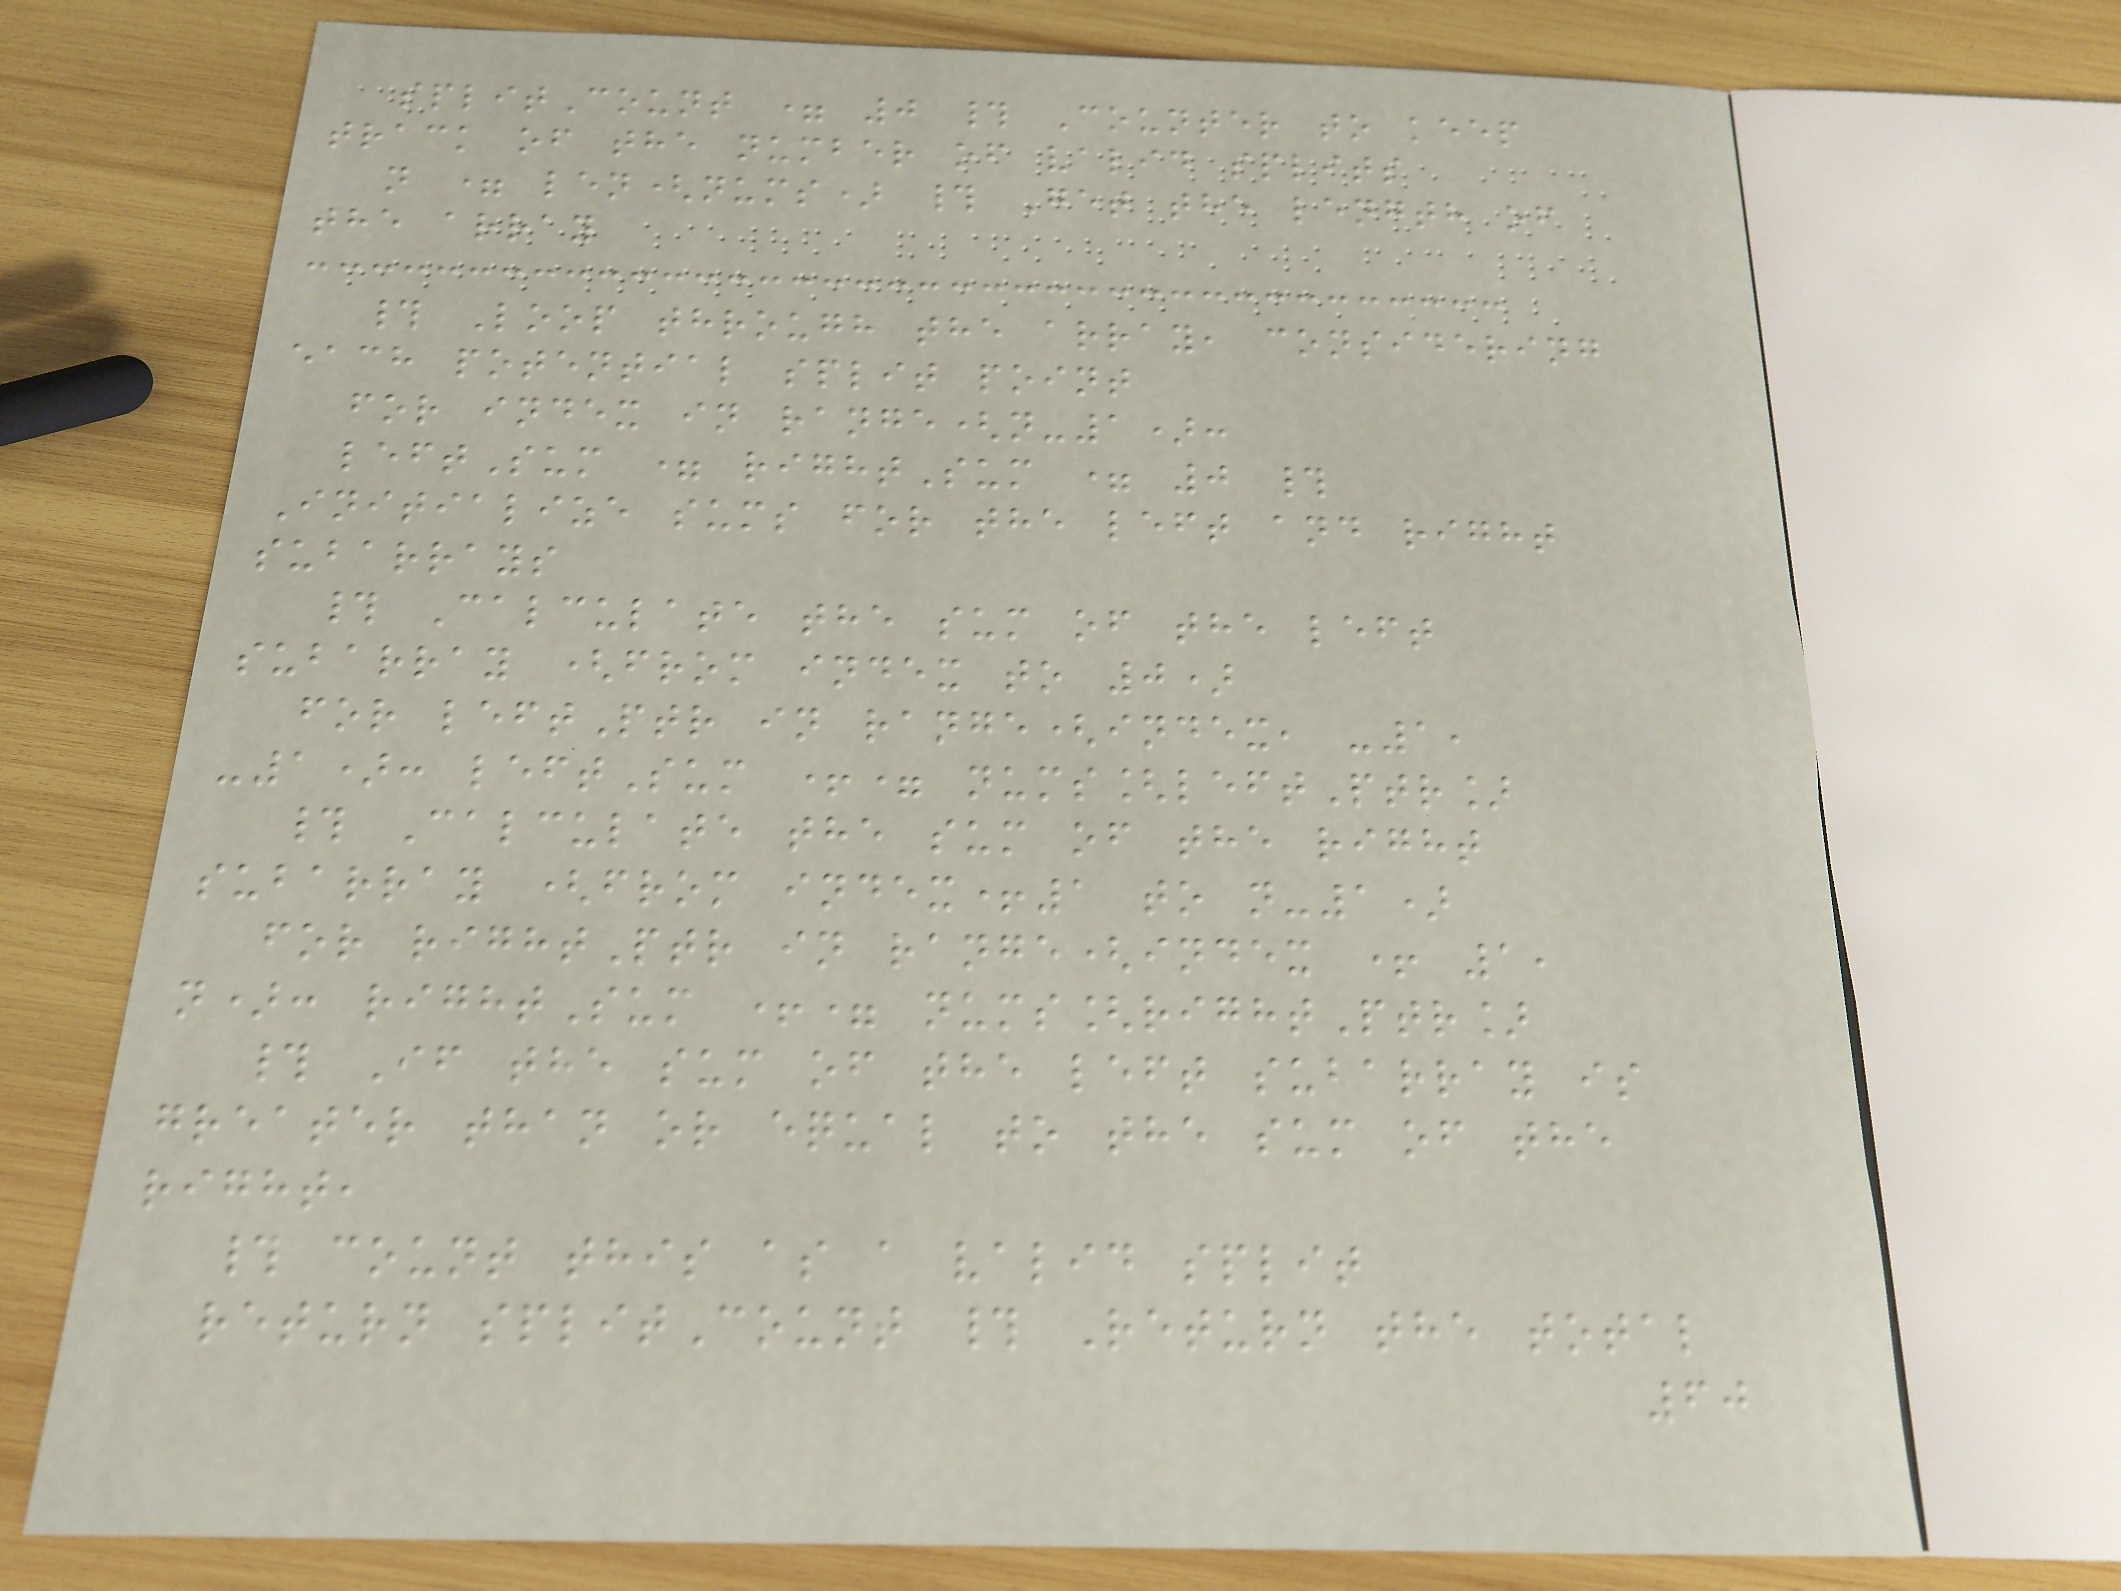splitCount = 0 # Counter to keep
track of the number of valid splits
n = len(nums) # Get the length of
the array
# Loop through the array, considering
each potential split point
for index in range(n-1):
leftSum = rightSum = 0 #
Initialize sums for the left and right
subarrays
# Calculate the sum of the left
subarray (from index to 0)
for leftPtr in range(index, -1,
-1): leftSum += nums[leftPtr]
# Calculate the sum of the right
subarray (from index+1 to n-1)
for rightPtr in range(index + 1,
n): rightSum += nums[rightPtr]
# If the sum of the left subarray is
greater than or equal to the sum of the
right,
# count this as a valid split
return splitCount # Return the total
60
